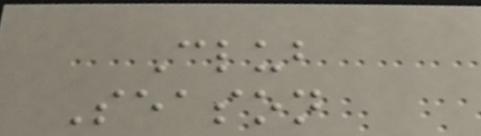Club
Season
